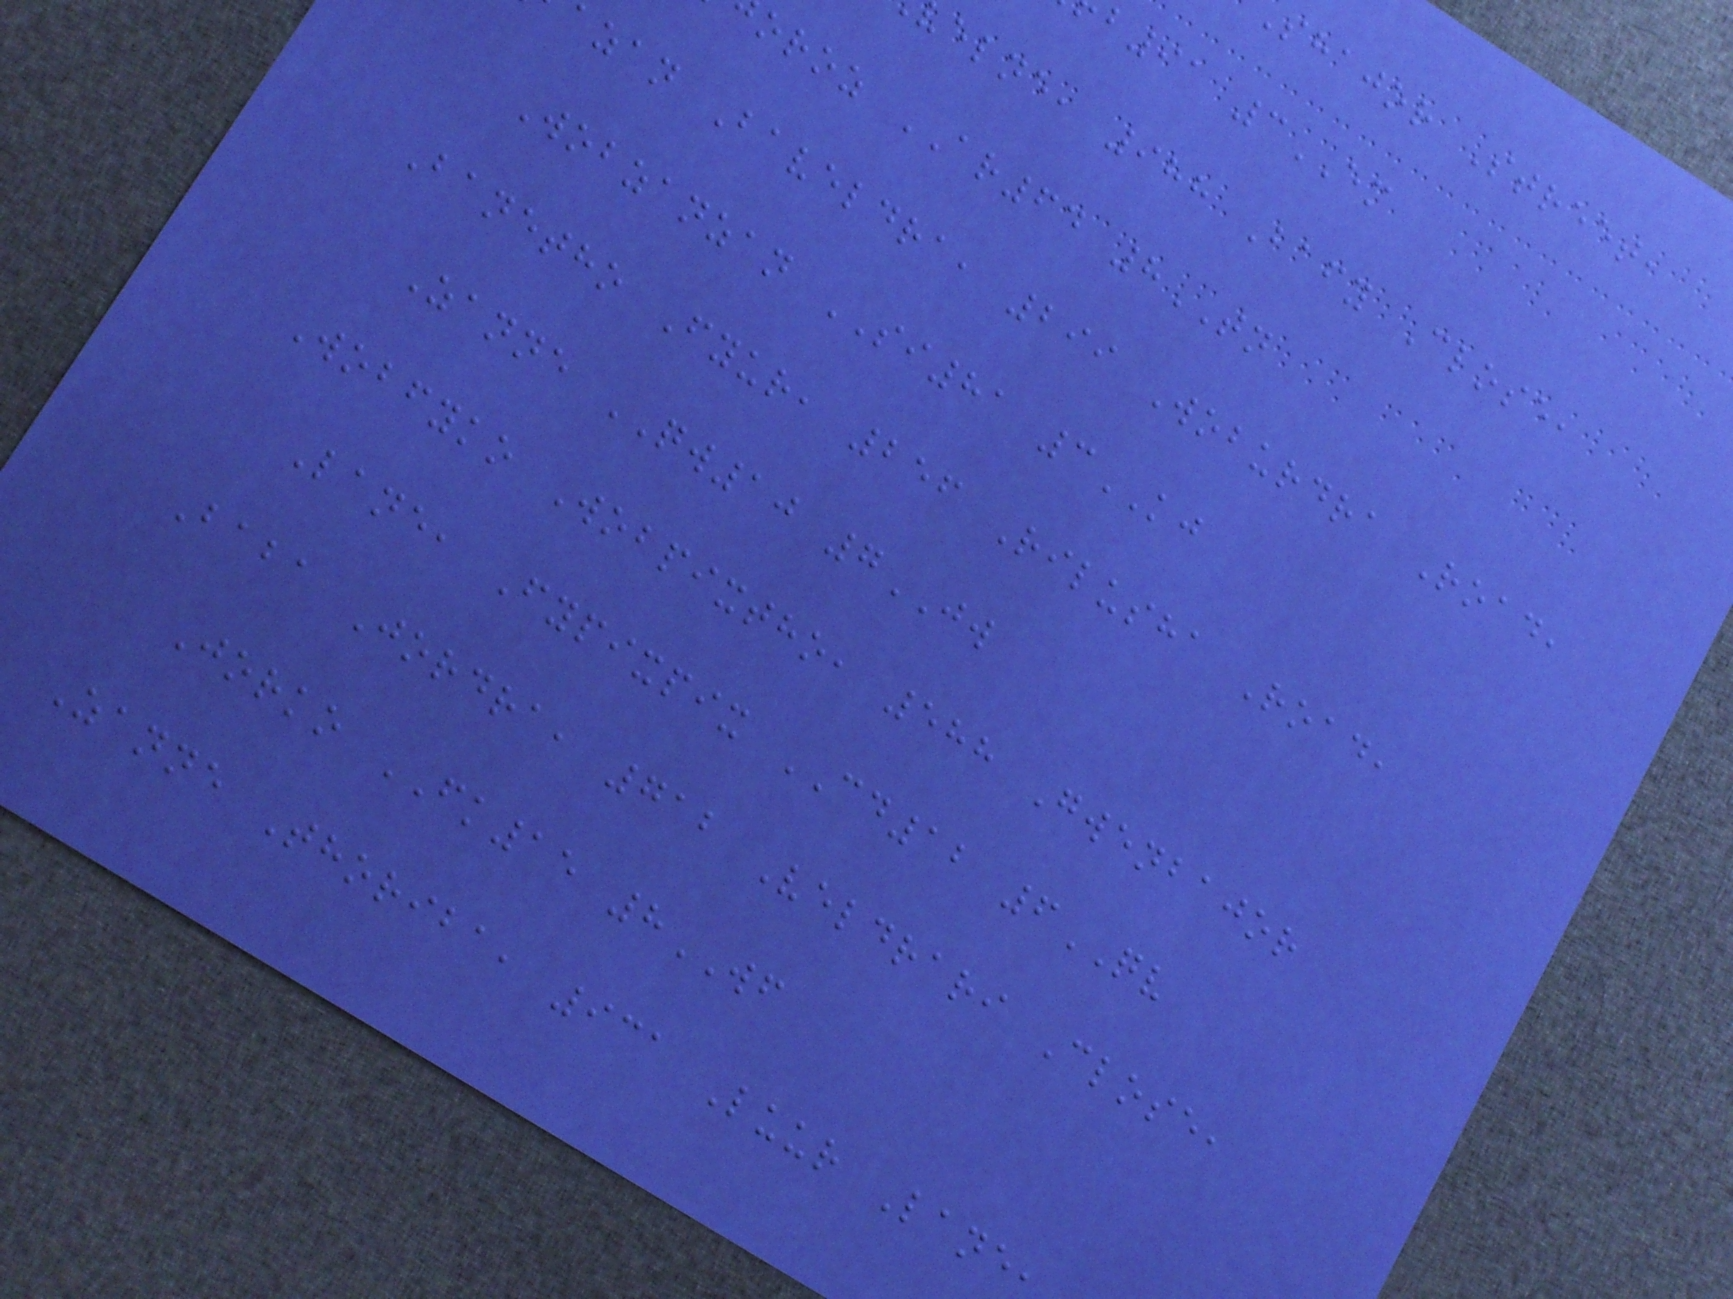shajor Street,
b91 3EM
elne, 988 Bafy Close,
oroz AR64 8TN
azan Baveldra, 299 Woburdra Road,
Wobzanzan SI81 3KJ
Banetho Fyur, 256 Rilusha Road,
Zanne QW10 7JW
Wobfyko Wobpixtho, 588 Gwenbajor
Lane, Fypixpix CD12 6QV
Baba Jordra, 712 Veldrari Close,
Jorko FK15 8WF
Zanne Thoriba, 931 Luur Lane
